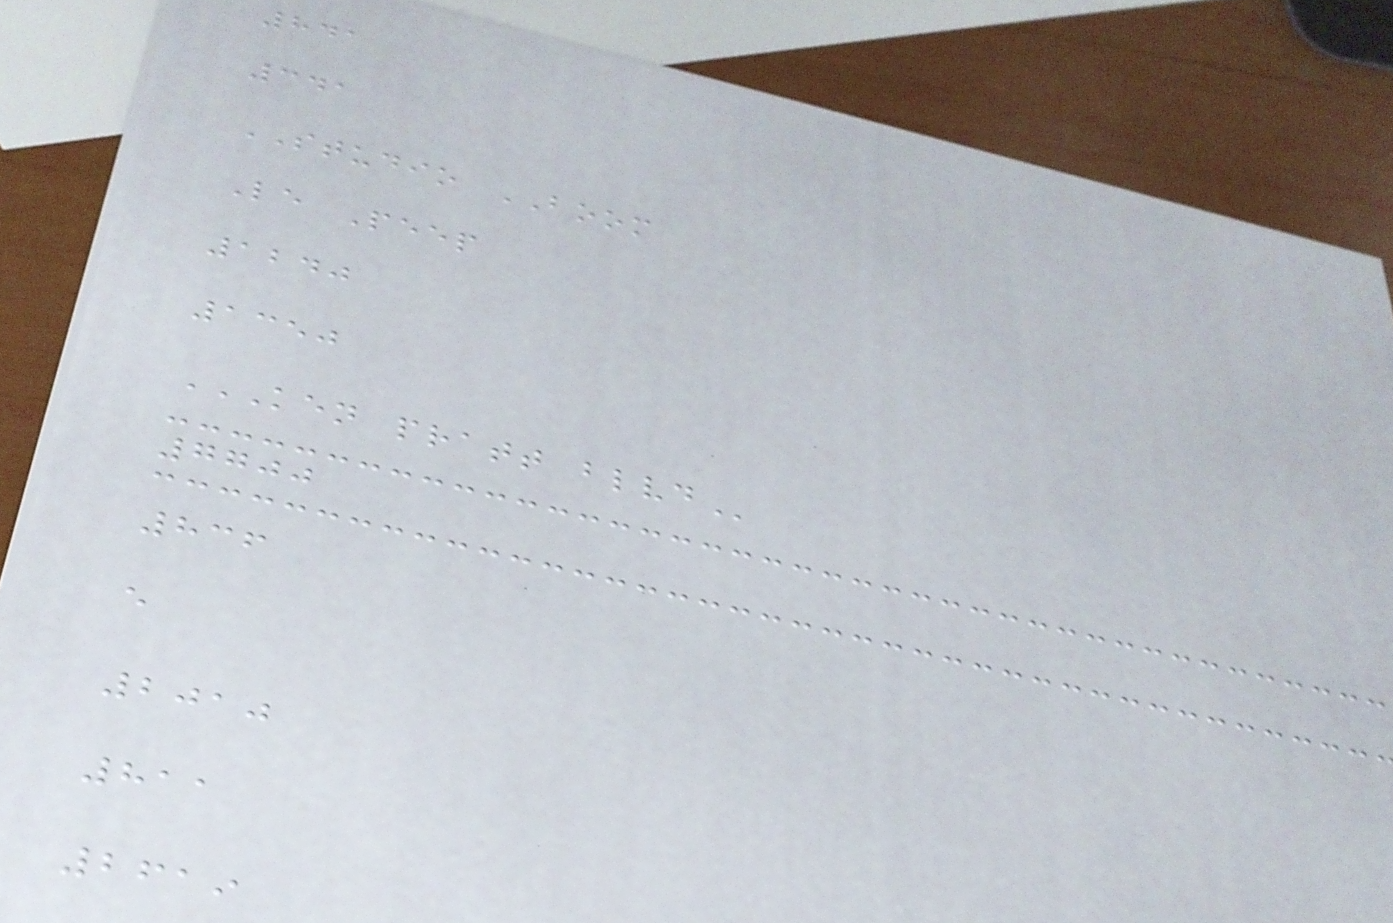841
341
STUDIO BOOM
Le Peep
1240
1350
KEN PRATT BLVD
7700
836
e
2010
811
2619
